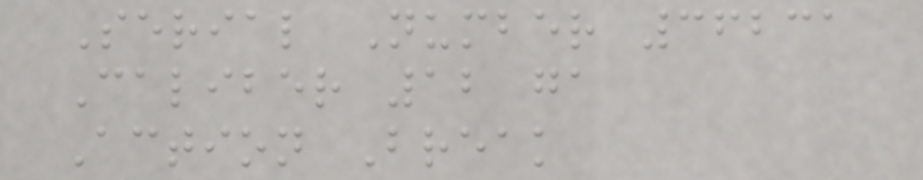Serial Number 36231
Caliber 12 ga
Action Break
